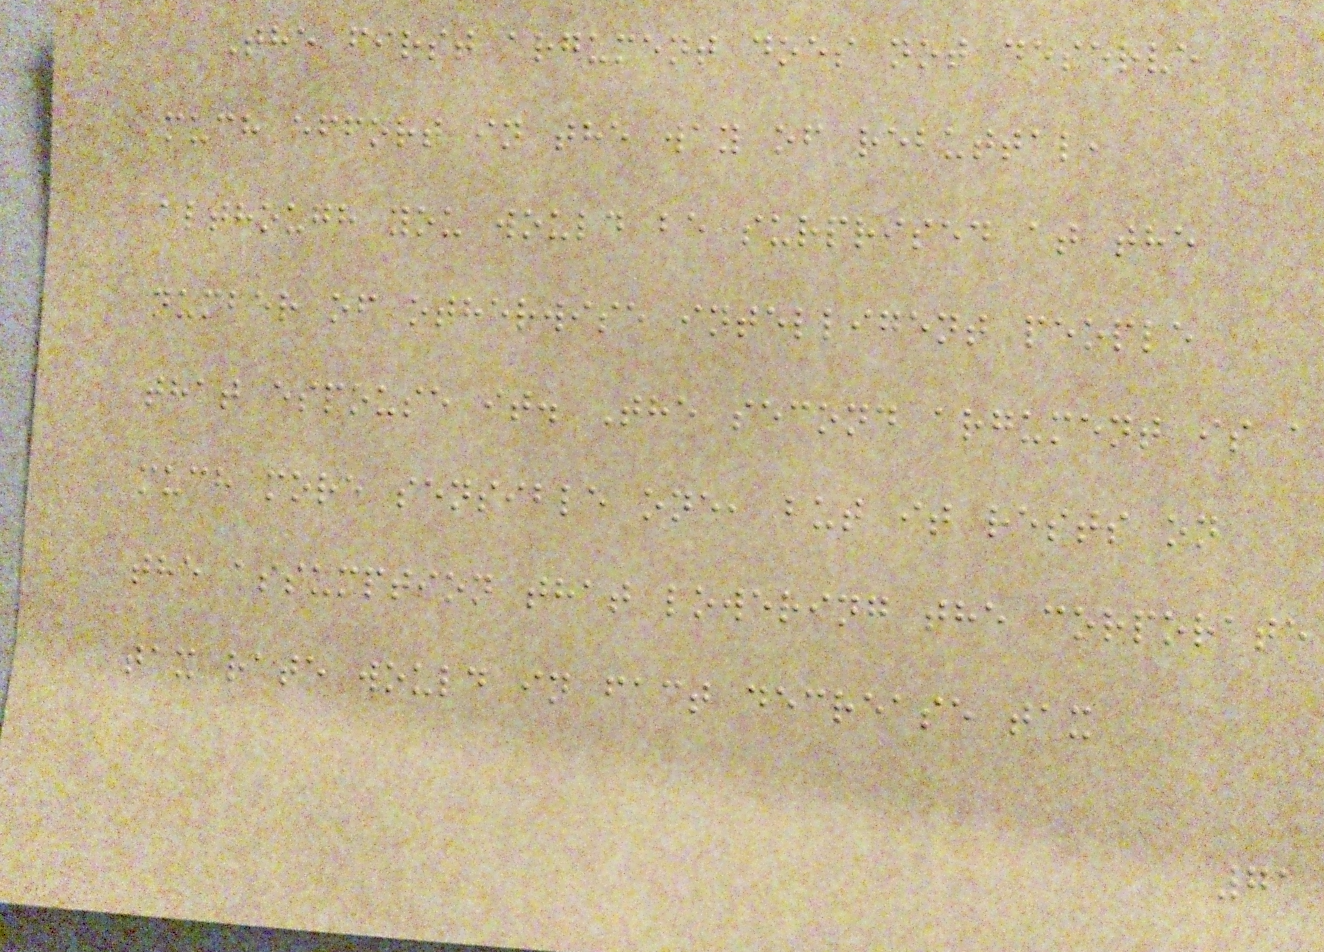The first argument does not deserve
much effort in the way of rebuttal,
although you would be surprised at the
number of otherwise intelligent people
that espouse it. The second argument is a
much more sensible one, but it rests on
the assumption that lowering the corporate
tax rate would in fact decrease tax
71
